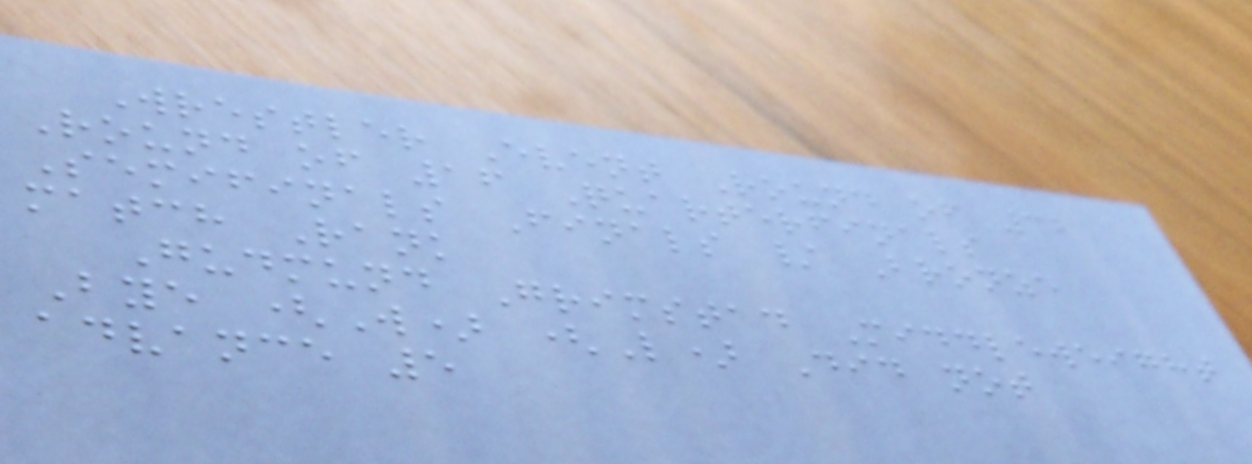Wrestler Event Round of 32
Round of 16 Quarterfinals
Semifinals Finals / Bronze
match Rank
Gudmund Grimstad Middleweight
Bye (W) (L) Did not
advance 5
